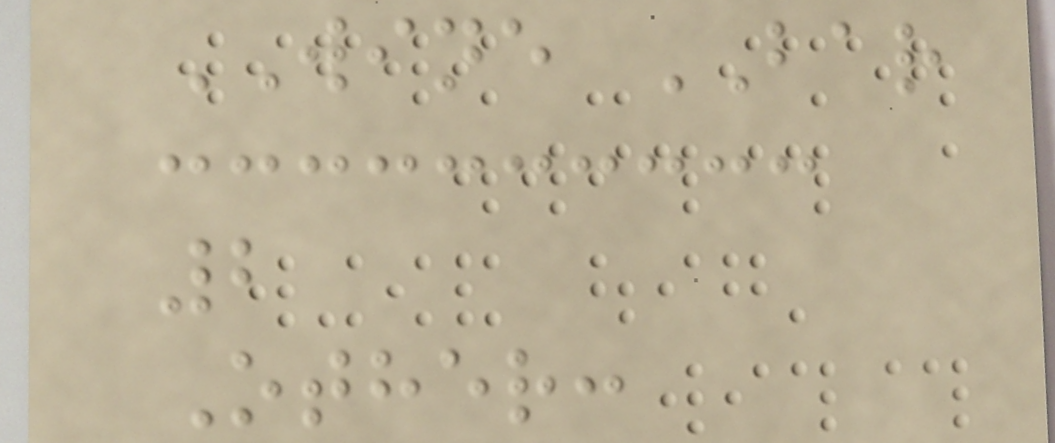WINE BAR
2
Other:
